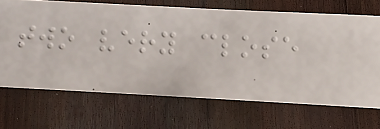two very close
